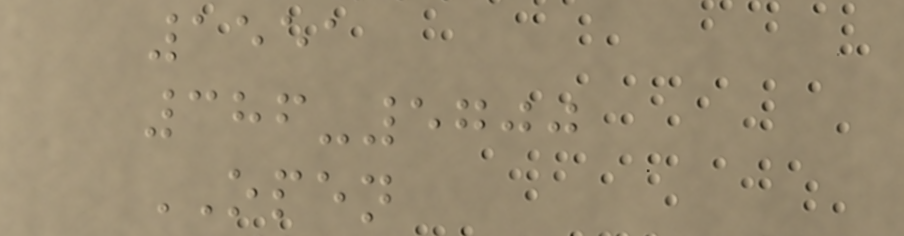1551
386-5700
OPEN
